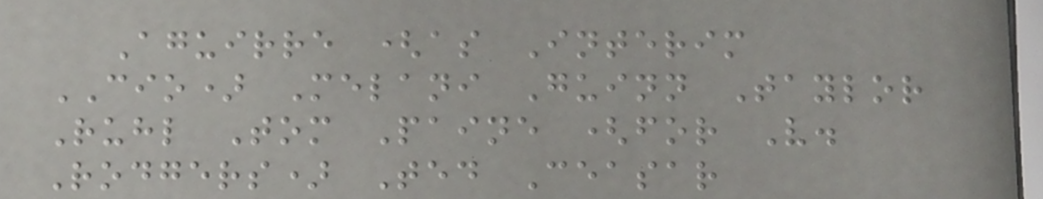Aguirre (as Interim
CIO) Melani Guinn Taylor
Ruhl Tom Paine (for V.
Rodgers) Ted Ceasar
